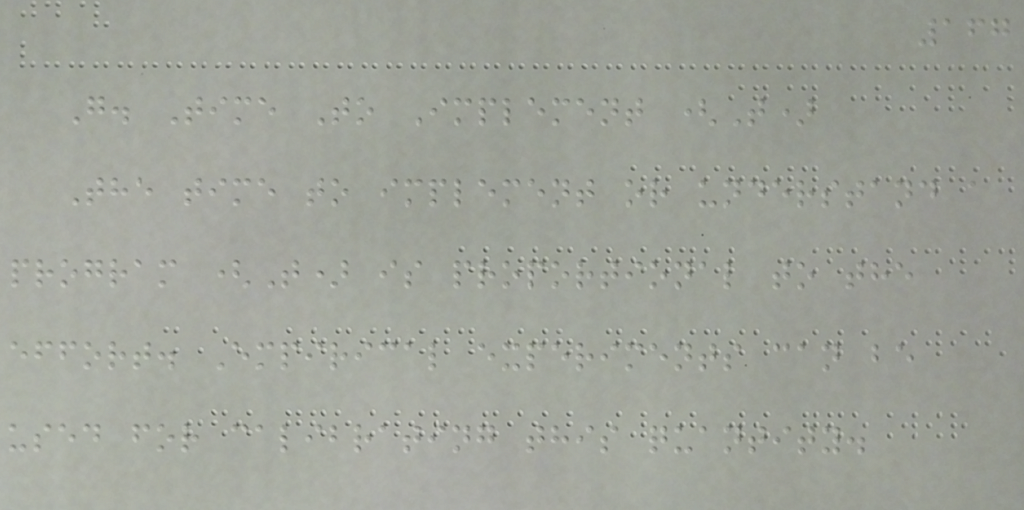167
G. Time To Implement (T)
The time to implement or understand a
program (T) is proportional to the
effort. Empirical experiments can be
used for calibrating this quantity.
